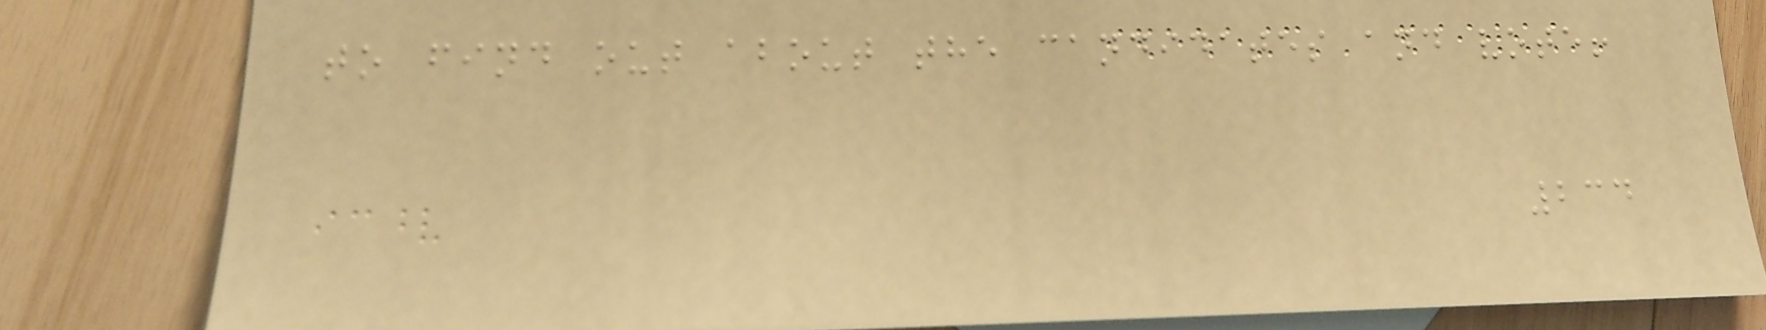to find out about the candidates and vote!
234
